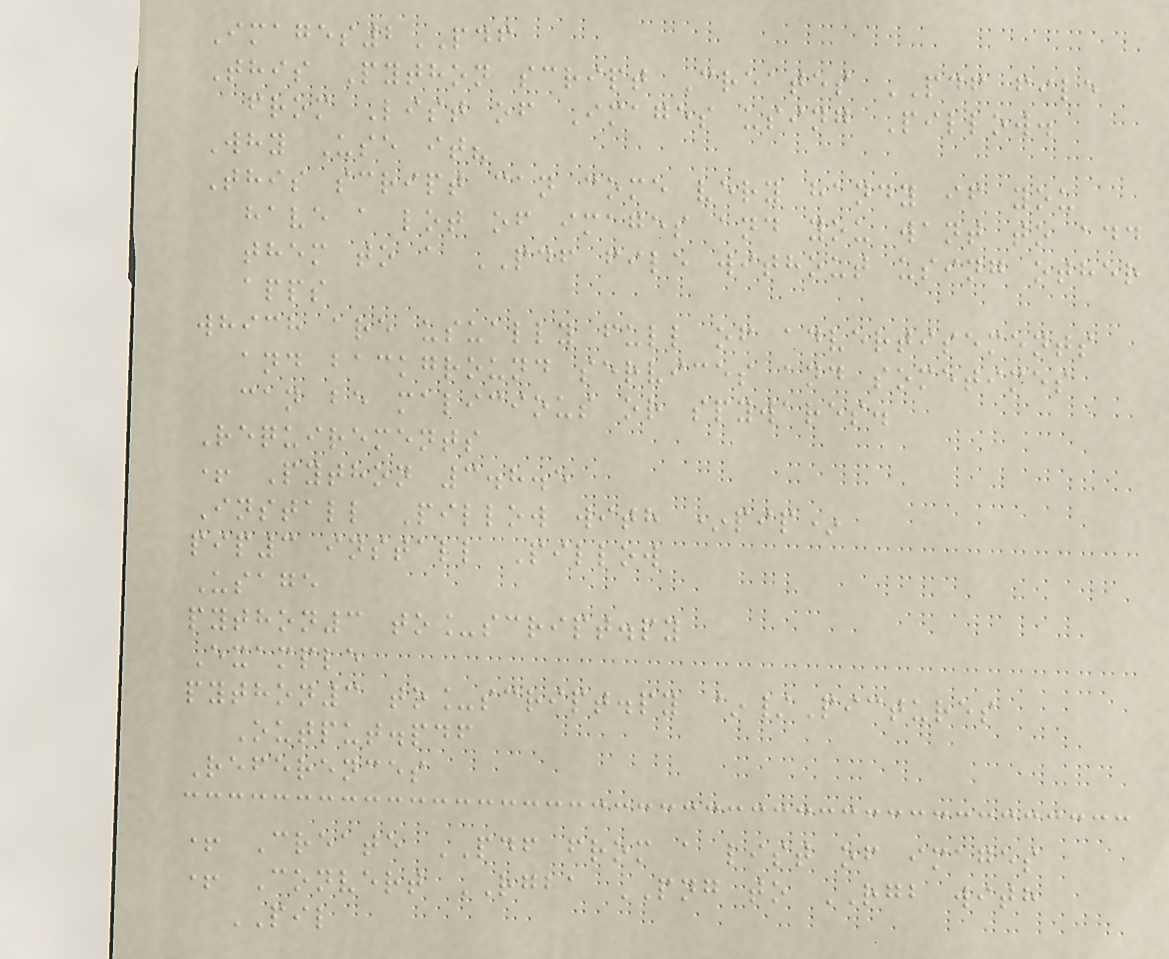Images2PDF
This Python script Creates PDF file
from List of Images using Pillow.
Why Use it?
This script can come very handy if you
have a lot of images and you want to add
them to a PDF file without using other
apps
which are usually full of advertisements
and background services and sometimes
can be malicious or spywares.
Requirements
+ Python 3.8.5
Install Pillow with *pip*
pip3 install Pillow
Usage
python3 to_script.py
Example
python3 to_script.py ~/Pictures
Output.pdf
References
+ Create PDF from a list of images
+ Convert RGBA PNG to RGB with
PIL
